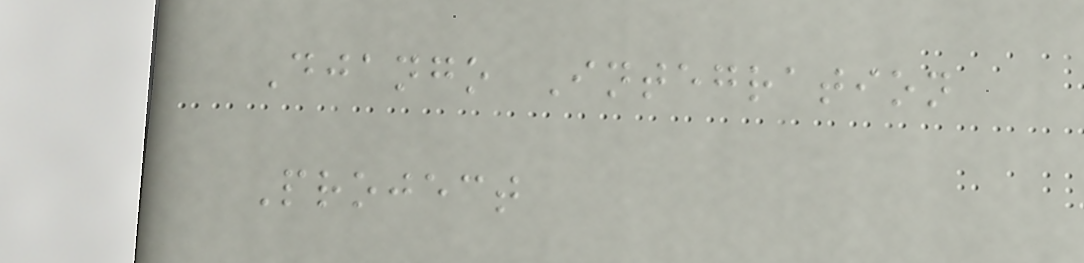Django Integration
Project
